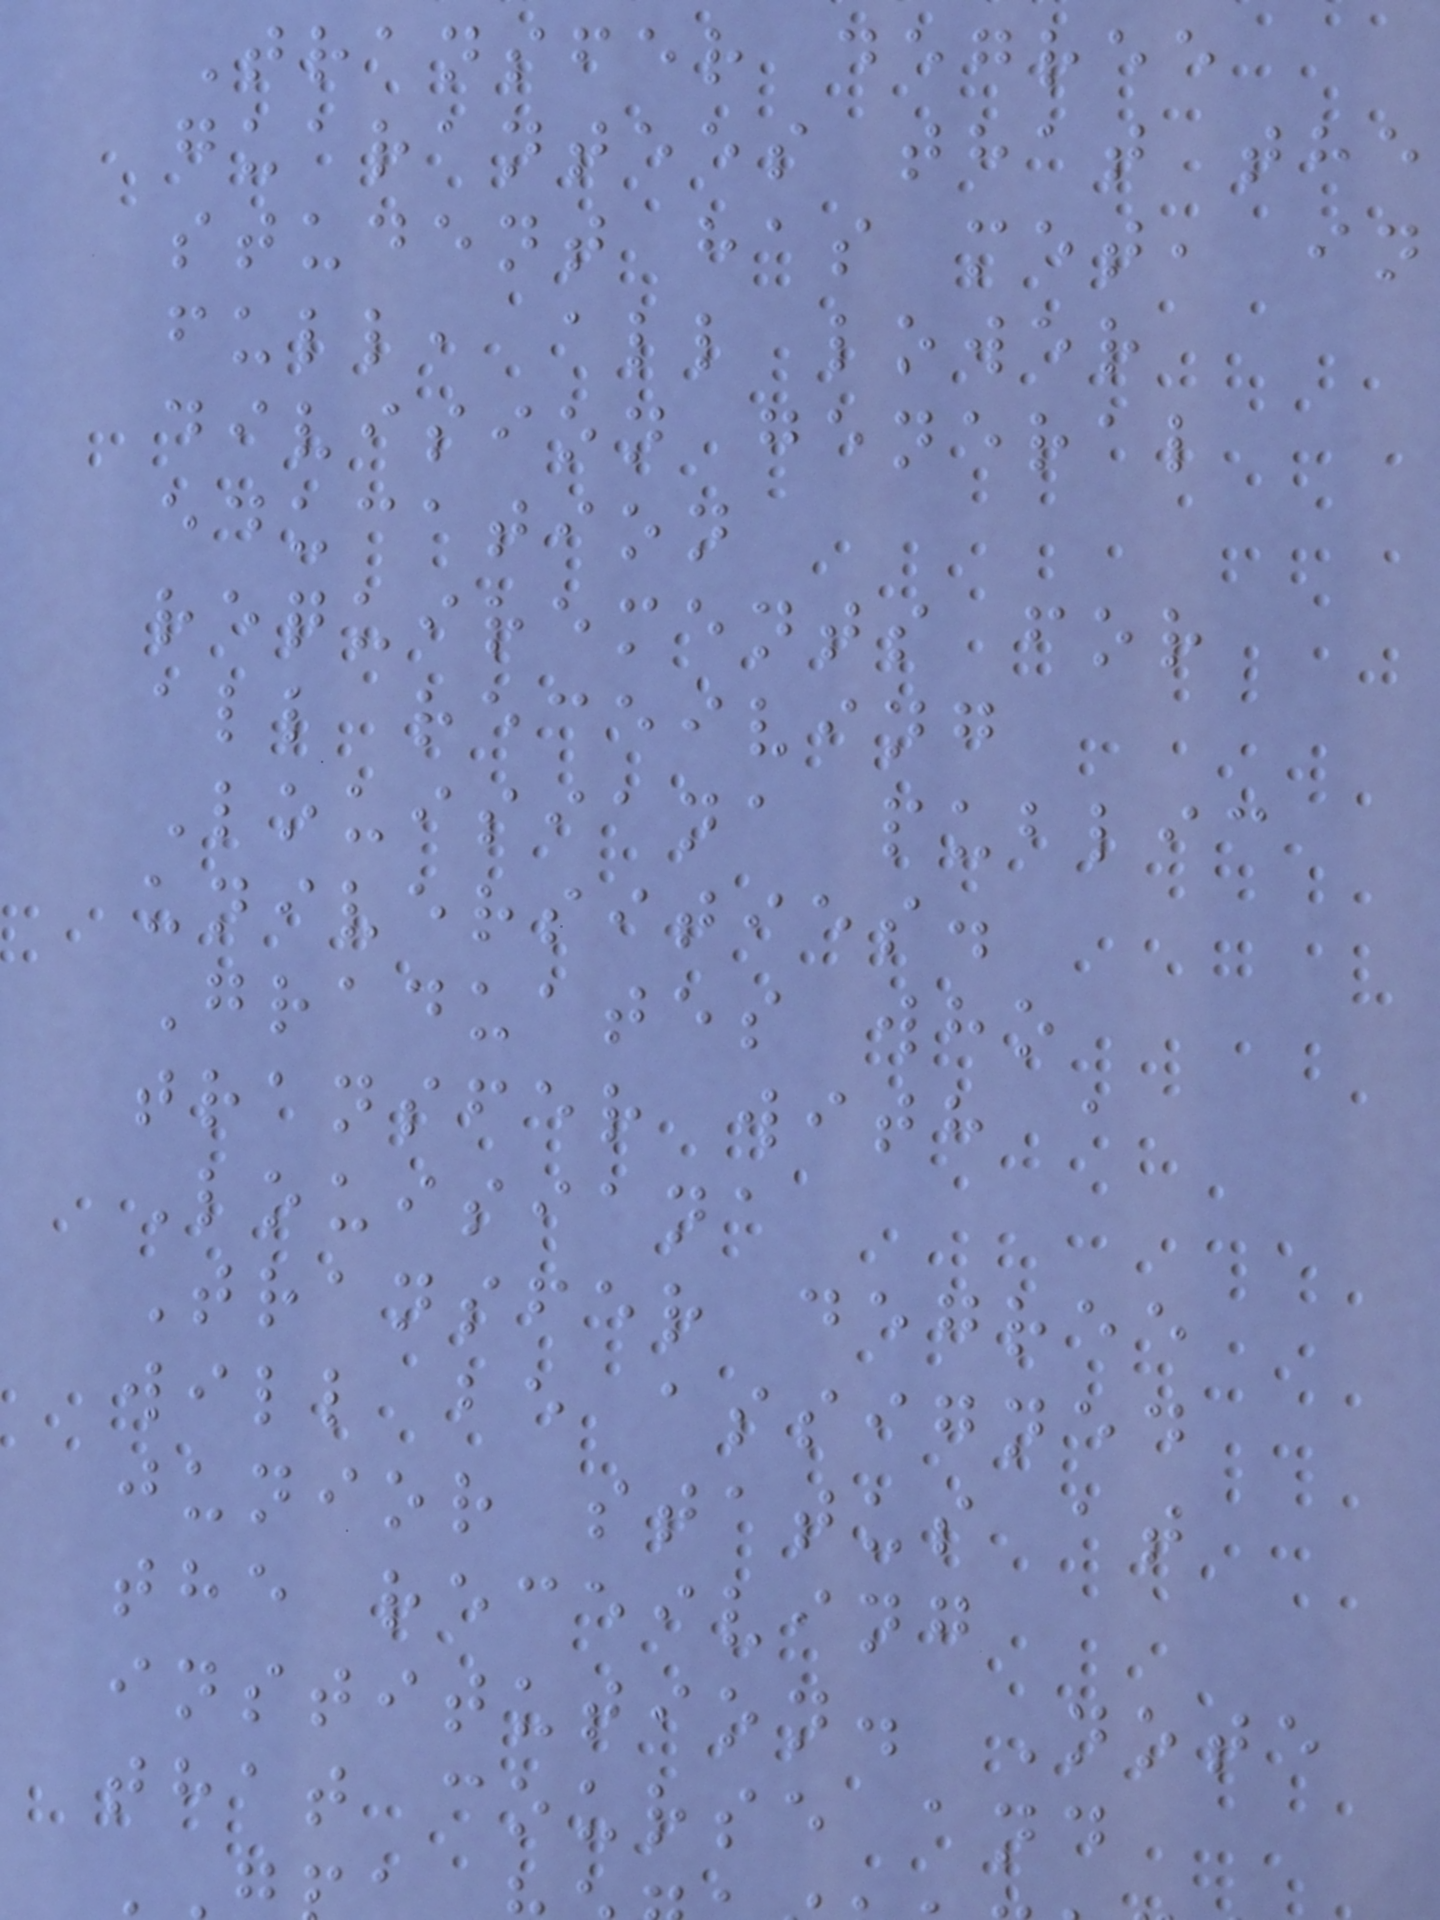Transfer degree
guarantees that the
student has met, in
full, all lower
division general
education
requirements for
all receiving
Louisiana public
universities.
Graduates who
transfer with a
Louisiana
Transfer degree
will be assigned
junior status at
the receiving
institution. Note
that course and
